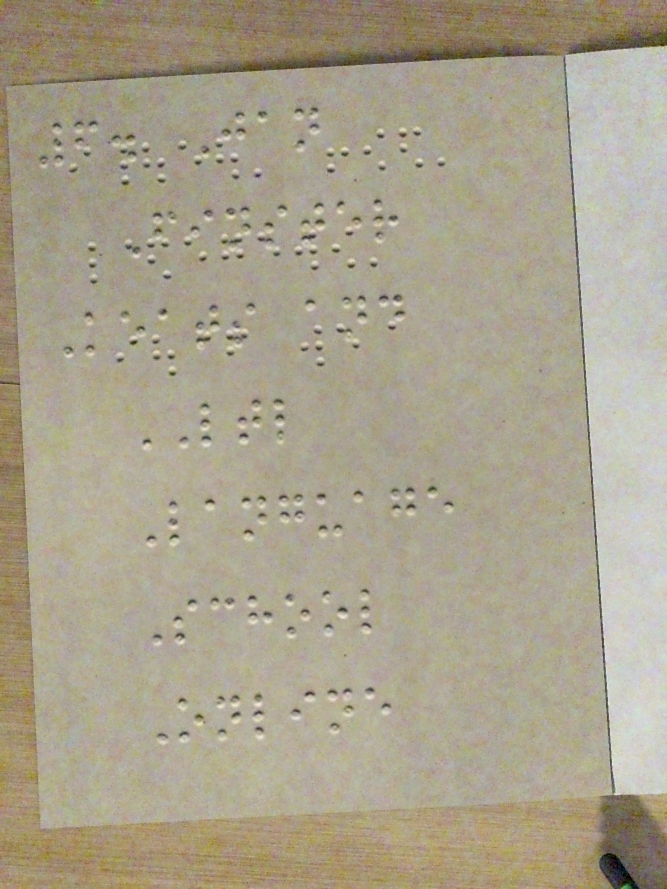6. Jan
Finster
Keats and
LTL
Language
School
Online
